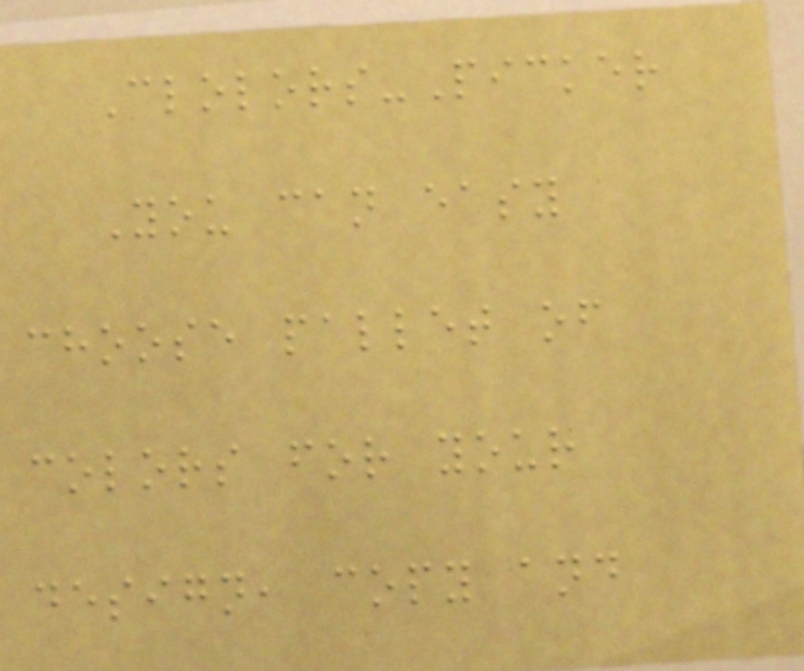Clolors-Picker
You can easy
choose pallet of
colors for your
design, copy and
